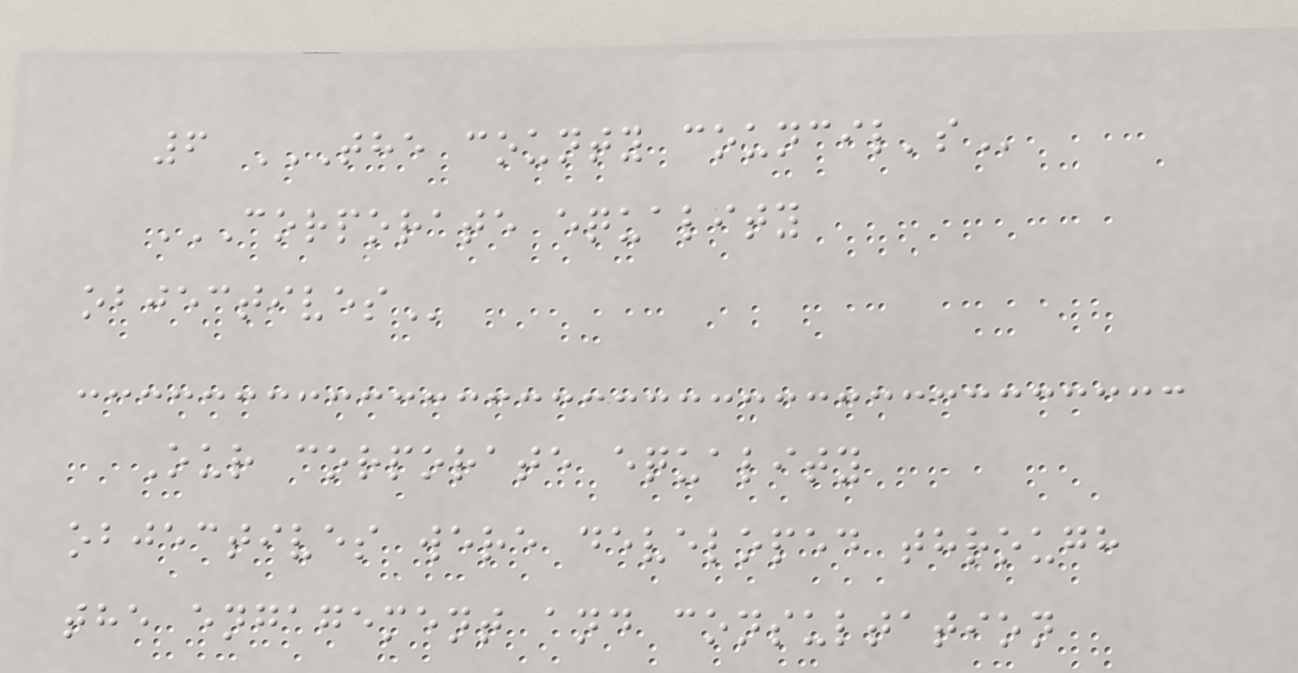6 THE COUNTY COUNCIL'S
CORPORATE EQUALITY
OBJECTIVES
Our corporate equality
objectives were developed through
the engagement and consultation
